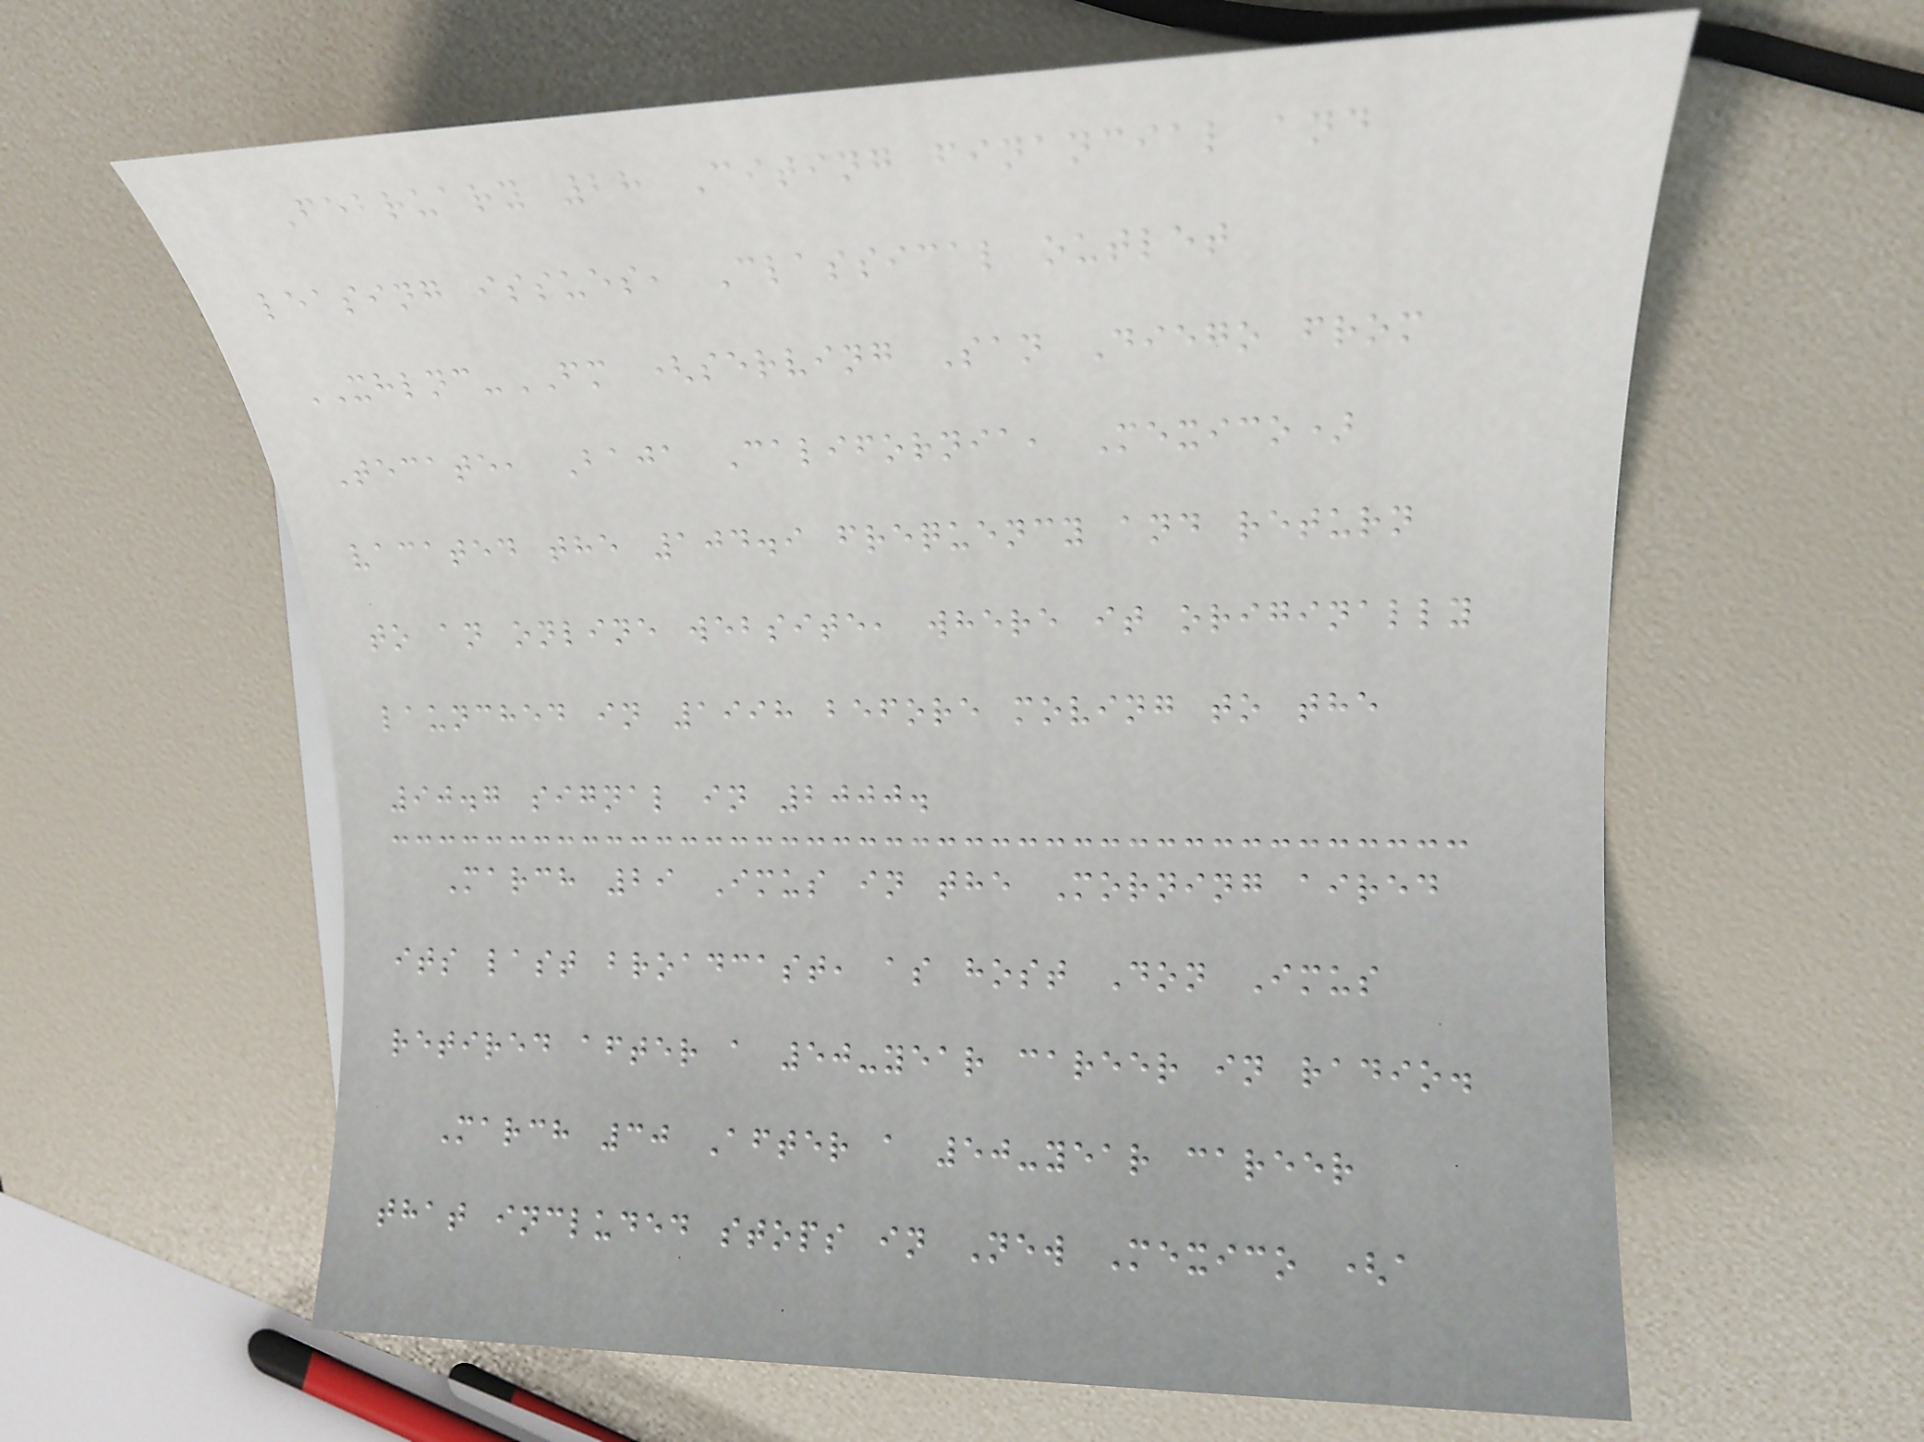February 28 Citing financial and
leasing issues, Classical outlet
XHLNC-FM (serving San Diego from
Tecate, Baja California, Mexico)
vacated the 104.9 frequency and return
to an online website, where it originally
launched in 1998 before moving to the
90.7 signal in 2000.
March 29 Imus in the Morning aired
its last broadcast, as host Don Imus
retired after a 50-year career in radio.
March 30 After a 50-year career
that included stops in New Mexico (a
